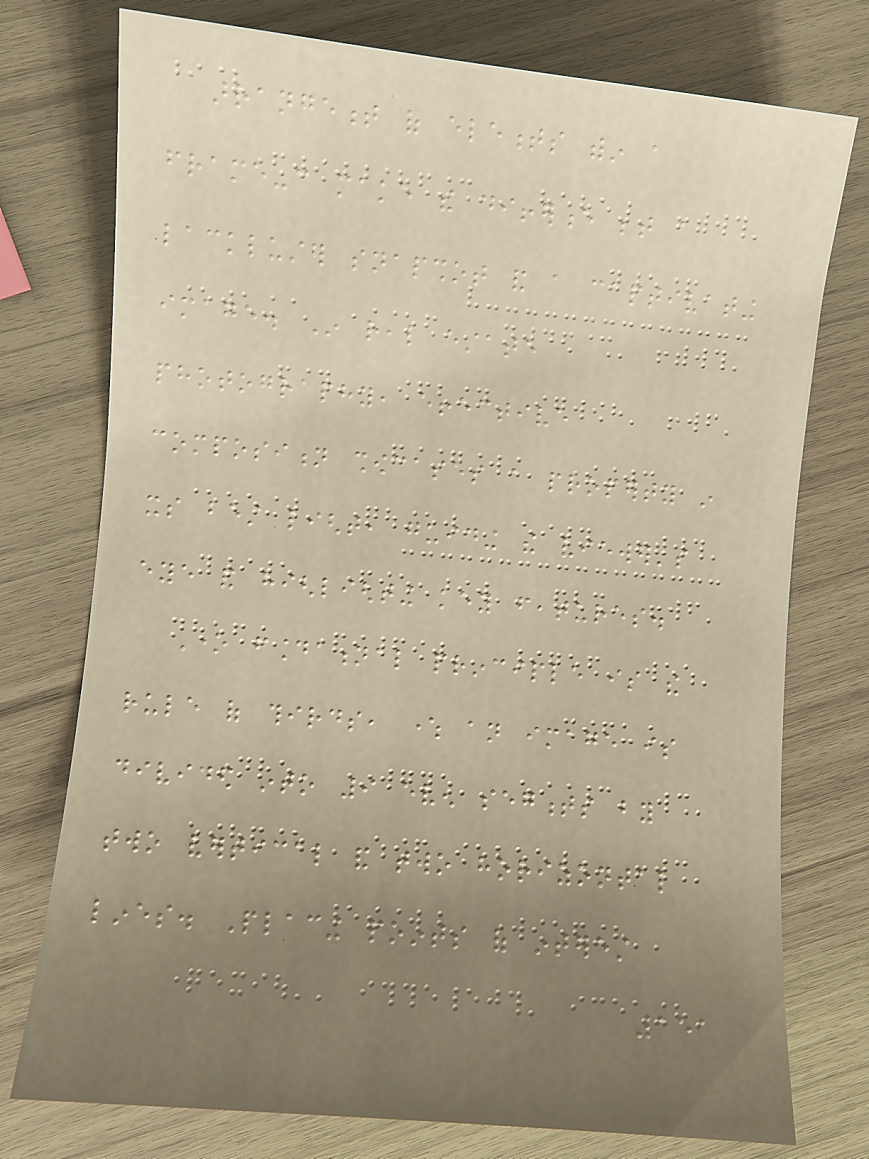arrangement of elements within a
frame-can make the difference between a
lackluster snapshot and a captivating
image. In real estate
photography, effective
composition showcases a property in
its best light, guiding the viewer's
eye and highlighting key features.
One foundational principle is the
rule of thirds, where an image is
divided into 9 even segments by
two vertical and two horizontal
lines. Placing points of interest
151
